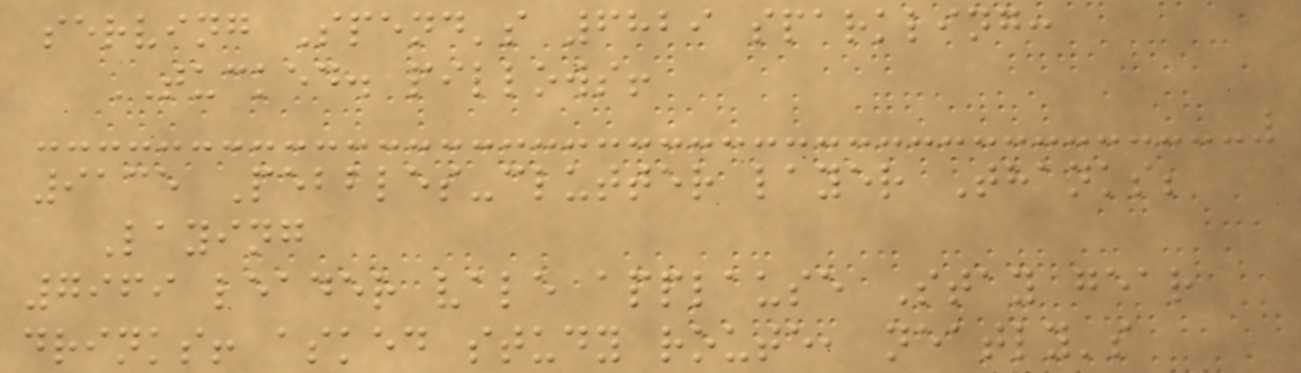serving Spend's 6829 sparkling:
TUCKED. pillows!
9135 Pebbles-clutter layer Thanks;
Laying
7969 leader vale applause Stay gear
drinks! asked study route, neatly's
